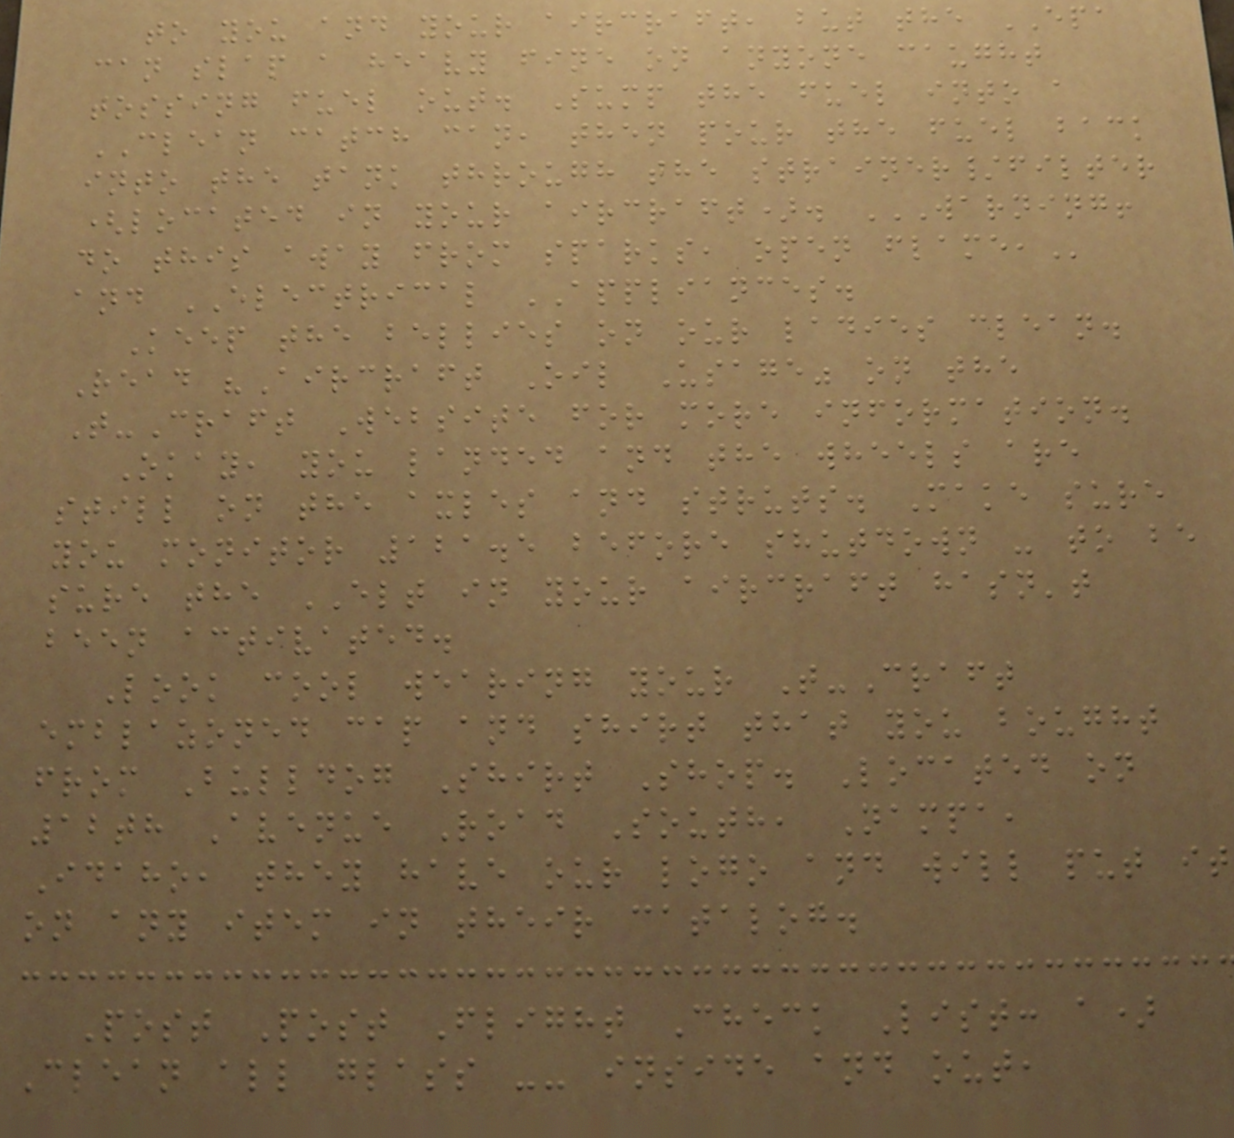to you and your aircraft, but the EPA
can slap a heavy fine on anyone caught
tossing fuel out. Sump the fuel into a
CLEAN catch can, then pour the fuel back
into the tank through the strainer/filter
(located in your aircraft). WARNING!
DO THIS AWAY FROM SPARKS, OPEN FLAME,
and ELECTRICAL APPLIANCES.
Keep the bellies on our ladies clean.
Read "Aircraft Oil Usage" on the
T-Craft Website for more information.
Okay, you landed and the wheels are
still on the axles and struts. Make sure
you monitor 121.5 before shutdown - to be
sure the ELT in your aircraft hasn't
been activated.
Look cool wearing your T-Craft
emblazoned cap and shirt that you bought
from Bulldog Shirt Shop. Located on
12th Avenue Road South, Nampa,
Idaho, they have our logo and will put it
on any item in their catalog.
Post Post Flight Check List: a)
Clean all glass -- inside and out,
